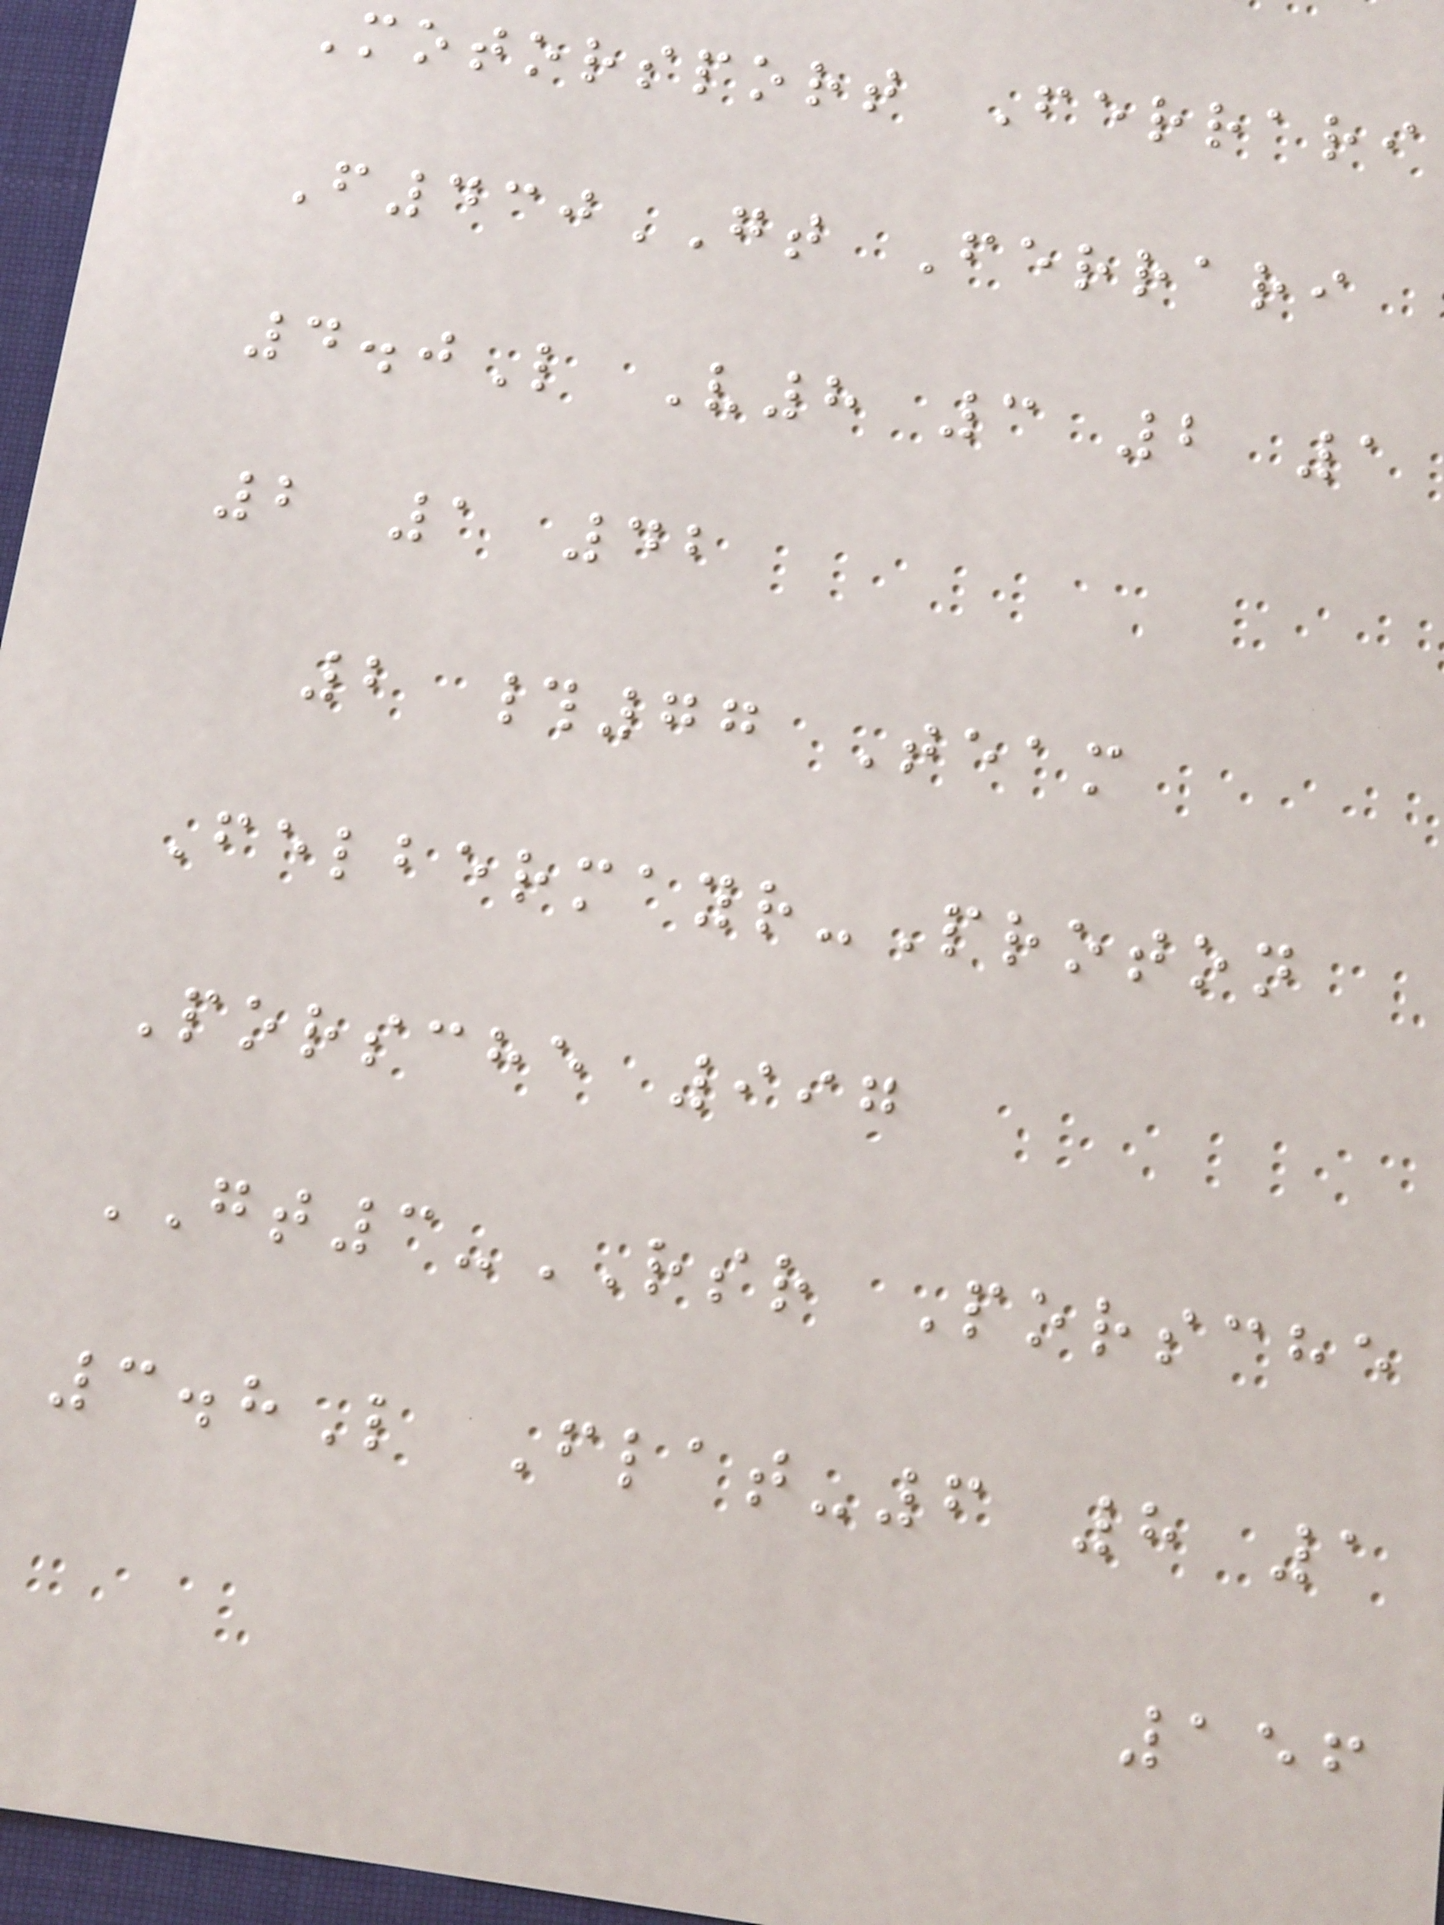Motorsport Ferrari
F430GT Ferrari
4.0L V8 3 2 1
2 1 42
2 #77 Team
Felbermayr-Proton
Porsche 997
GT3-RSR Porsche
3.8L Flat-6 8 1
156
